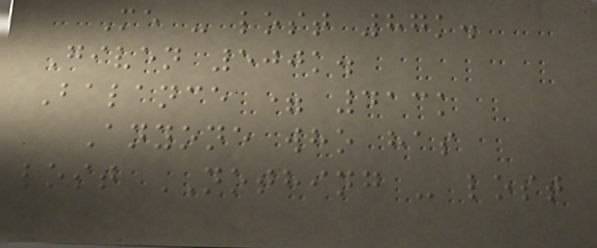Me - lost 87k.
Given 500k.
Balance = 413k
Anyone who has
lost NOTHING - lost
